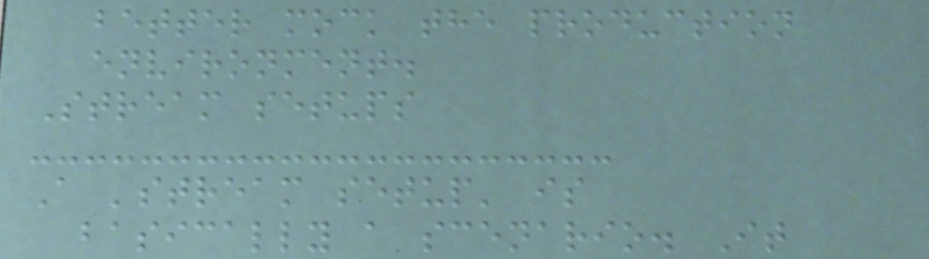better mock the production
environment.
Stream setups
A 'stream setup' is
basically a scenario. It
